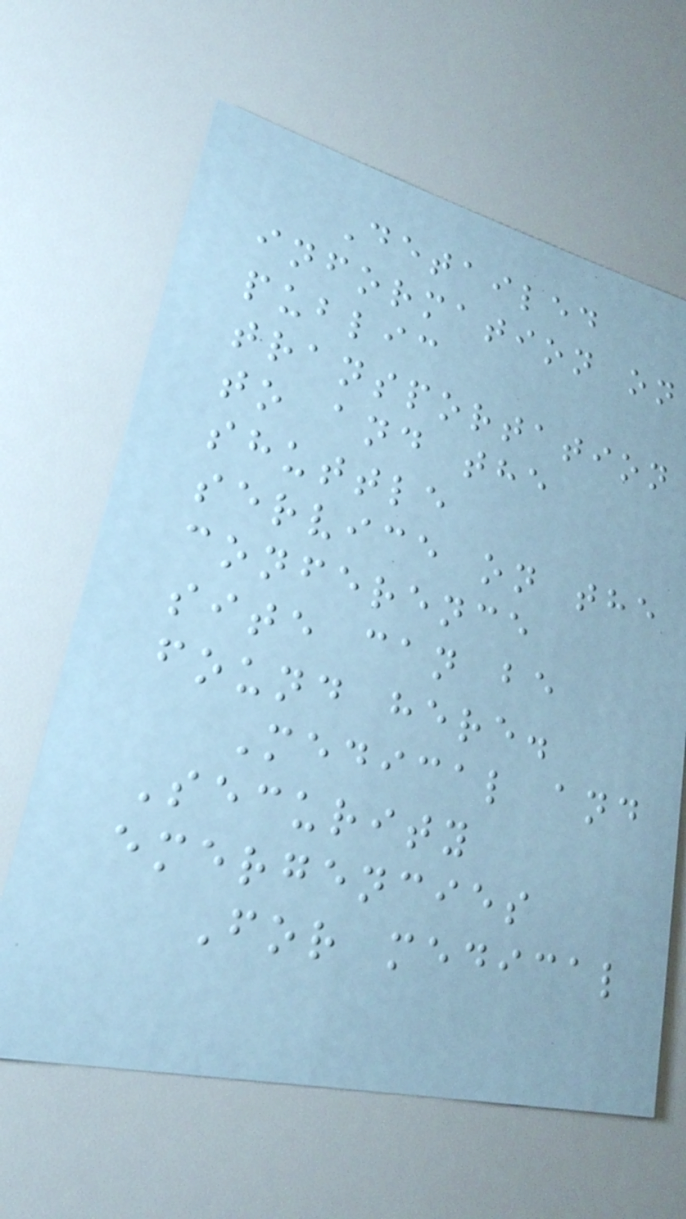Detailed
information on
public
transportation
to and the
shuttle
service on the
conference
site can be
found here.
Medical and
Security
emergencies
For medical
